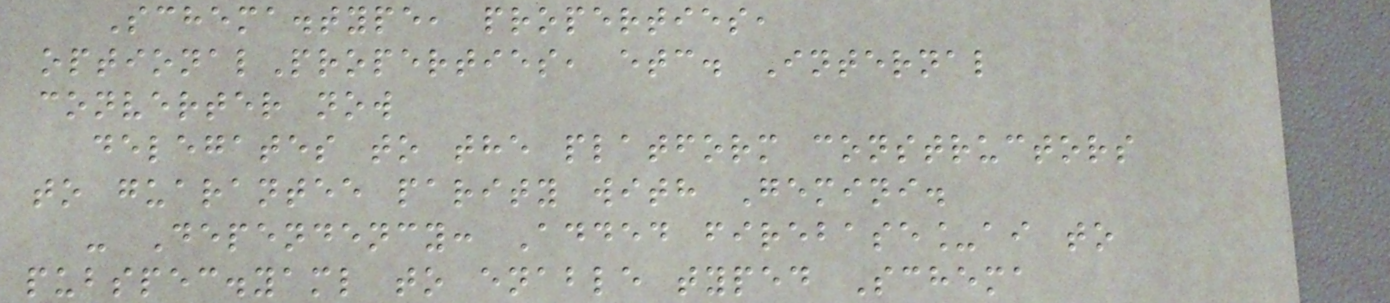Schema.type, properties,
optionalProperties, etc. Internal
converter now
delegates to the platform constructors
to guarantee parity with Gemini.
- Dependency: Added firebase_ai to
pubspec.yaml to enable typed Schema
